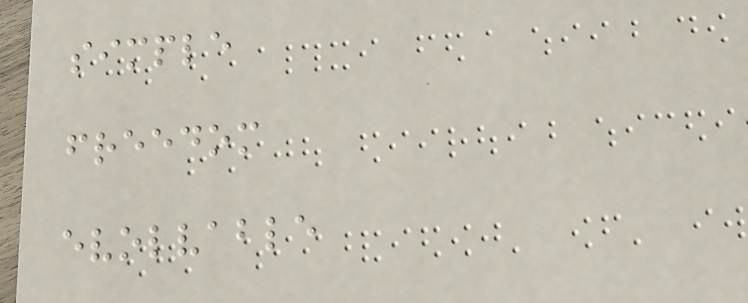simple
freedom
evolvable
